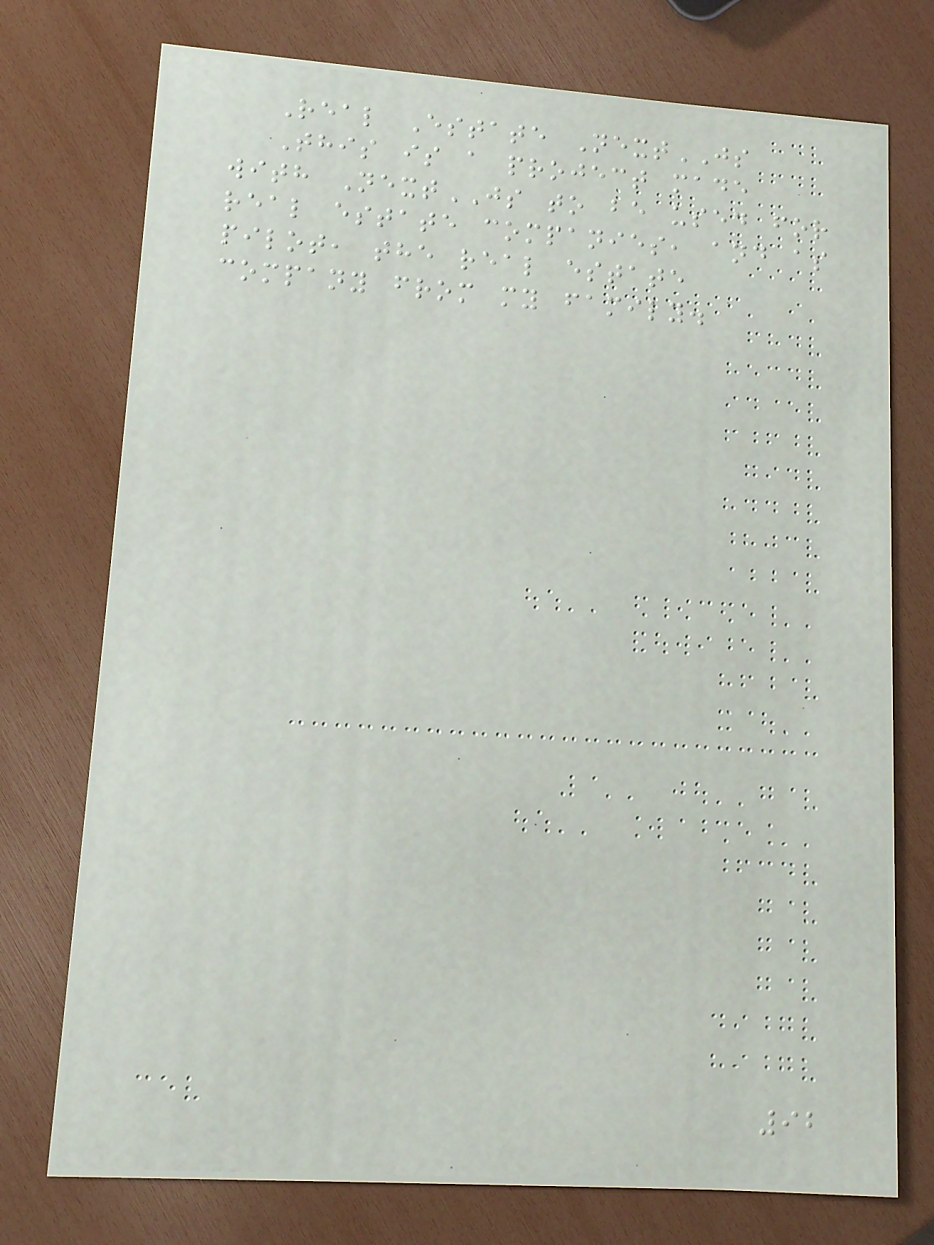Real Estate NextJS
This is a project made
with NextJS to be used for
real estate companies, and as
pilot, the real estate
company from my family.
92
